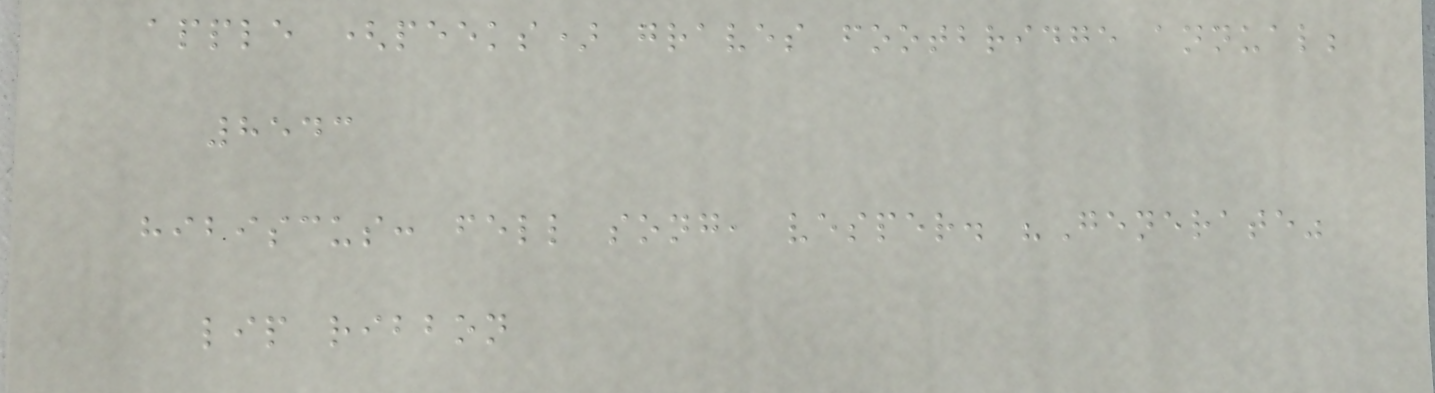apple (peeks) graves footbridge annual;
8543
hibiscus: fell song, vesper. "Generate"
lip ribbon
